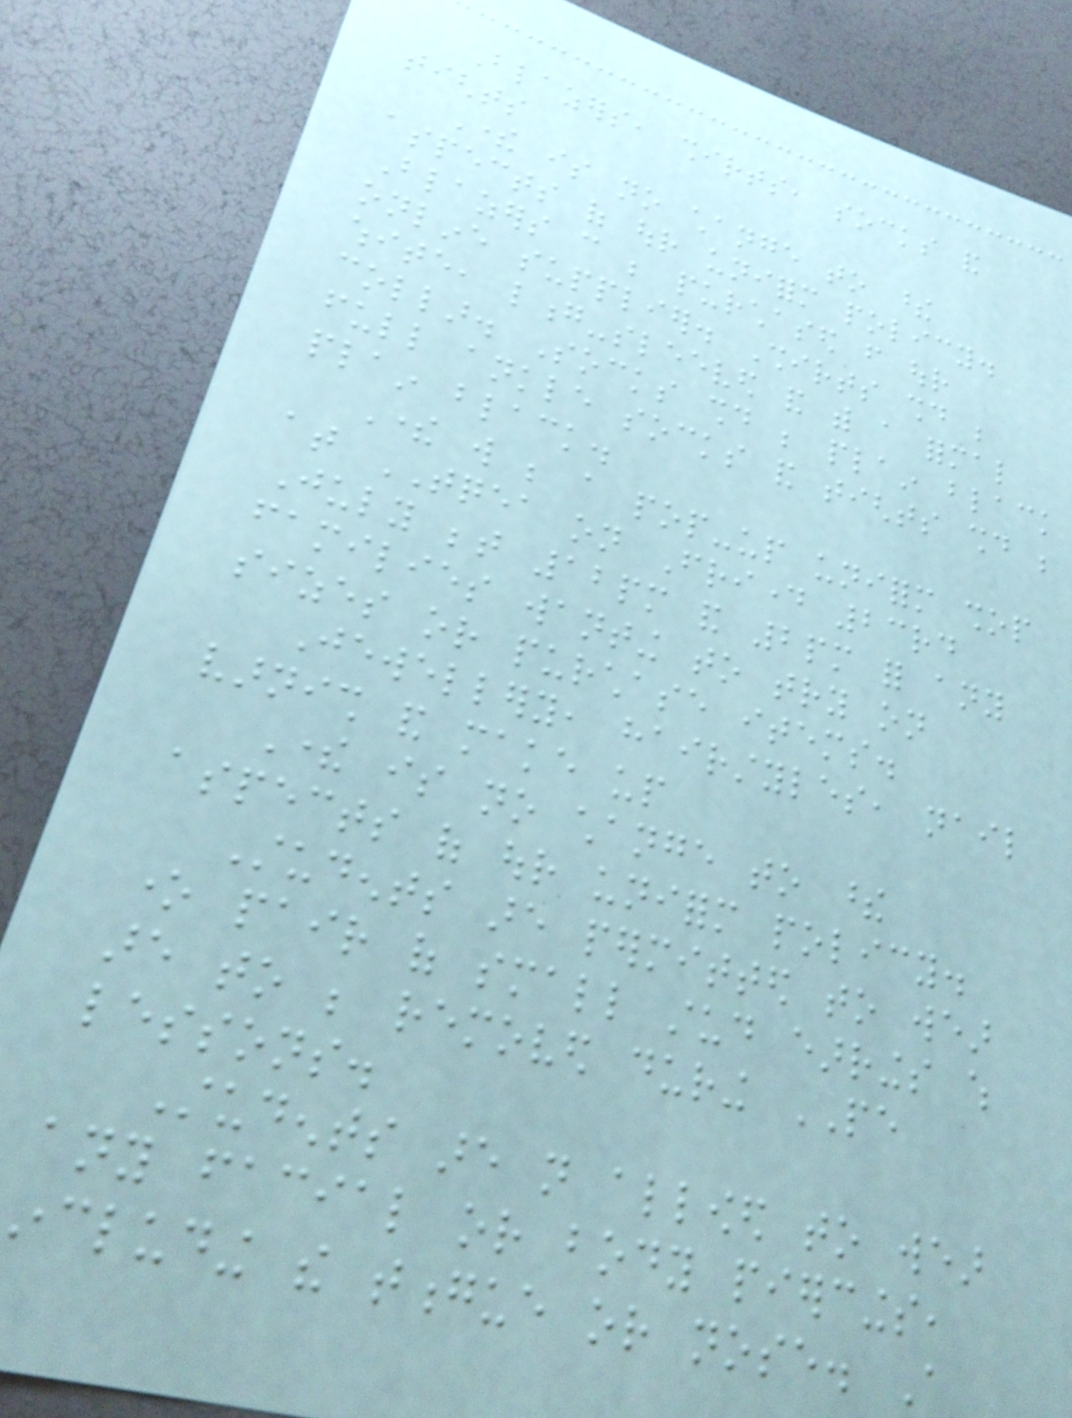Blazers, shirts, socks and
tights
There is no change to these
aspects of our uniform policy.
Blazers can be purchased from our
online supplier. Shirts should be
white, long-sleeved and with a formal
collar. Socks should be plain black
full ankle socks and tights should be
plain black.
There will be a pop-up uniform shop
at TQEA on Friday 23rd
July between 12pm and 2pm for any
families wanting to try on
sizes or purchase items.
Jewellery, hairstyles, nail
varnish and make up
There is no change to these
aspects of our uniform policy.
Students are permitted to wear
one pair of small stud earrings which
are to be removed during PE
lessons.
Students are not allowed to wear
any facial or body piercings,
including the tongue or nose. A
